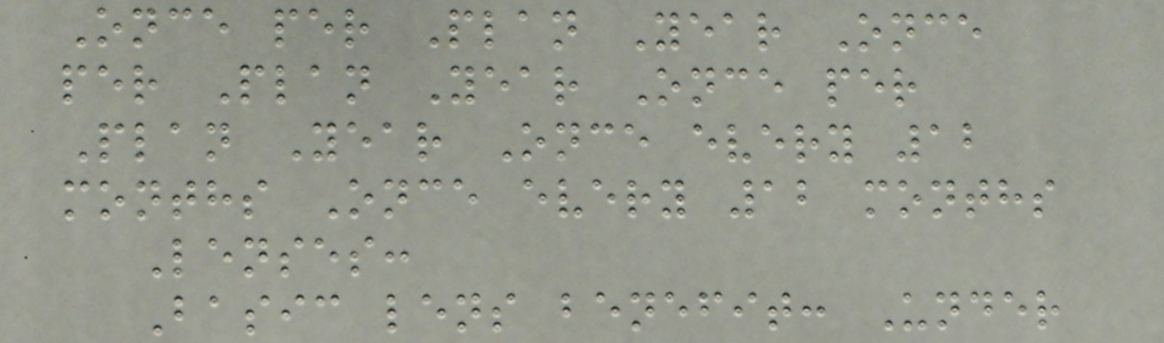Once per Plan Year Once
per Plan Year Once per
Plan Year Once every 12
months Once every 12 months
Lenses:
Basic lens benefit: Under
